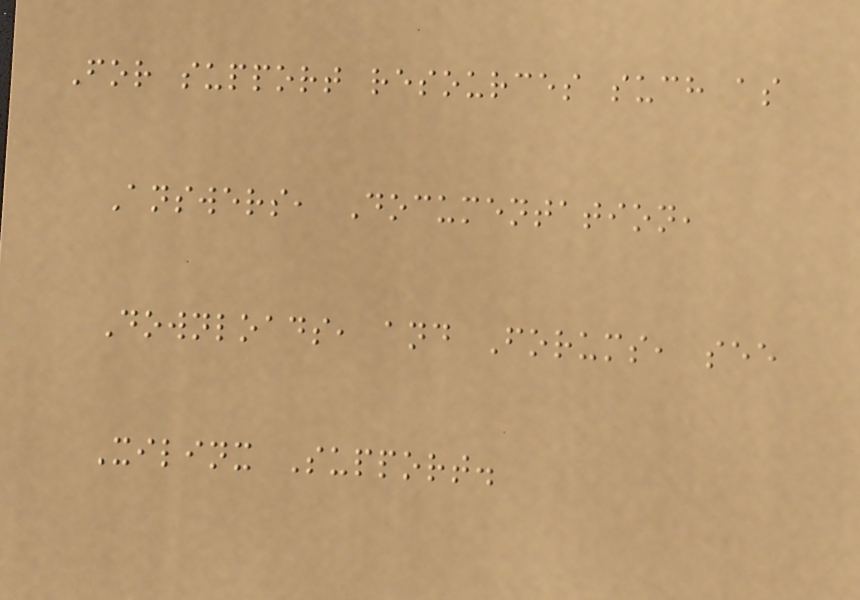For support resources such as
Answers, Documentation,
Downloads, and Forums, see
Xilinx Support.
